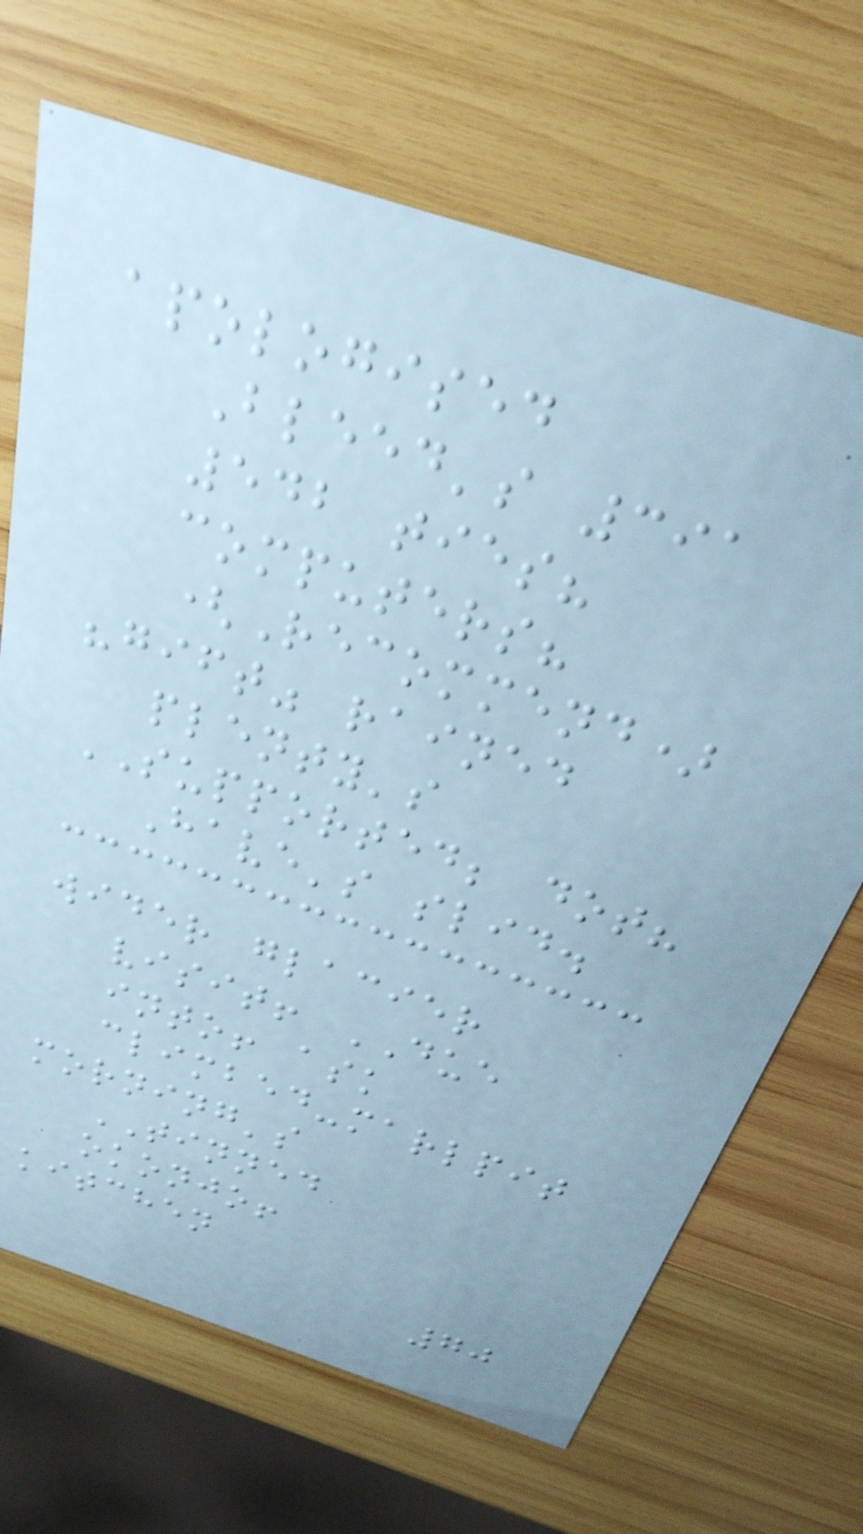apologised
Bleed's 391
542 ties?
computers?
(Recommend)
"gift" rained
plenty's
SUPPORTED; dot?
Have's slid.
wider glacier
visit! DUE
into! ask
climbed-marlpit
morning's
TINNED
okonjo!
kitchen
70
